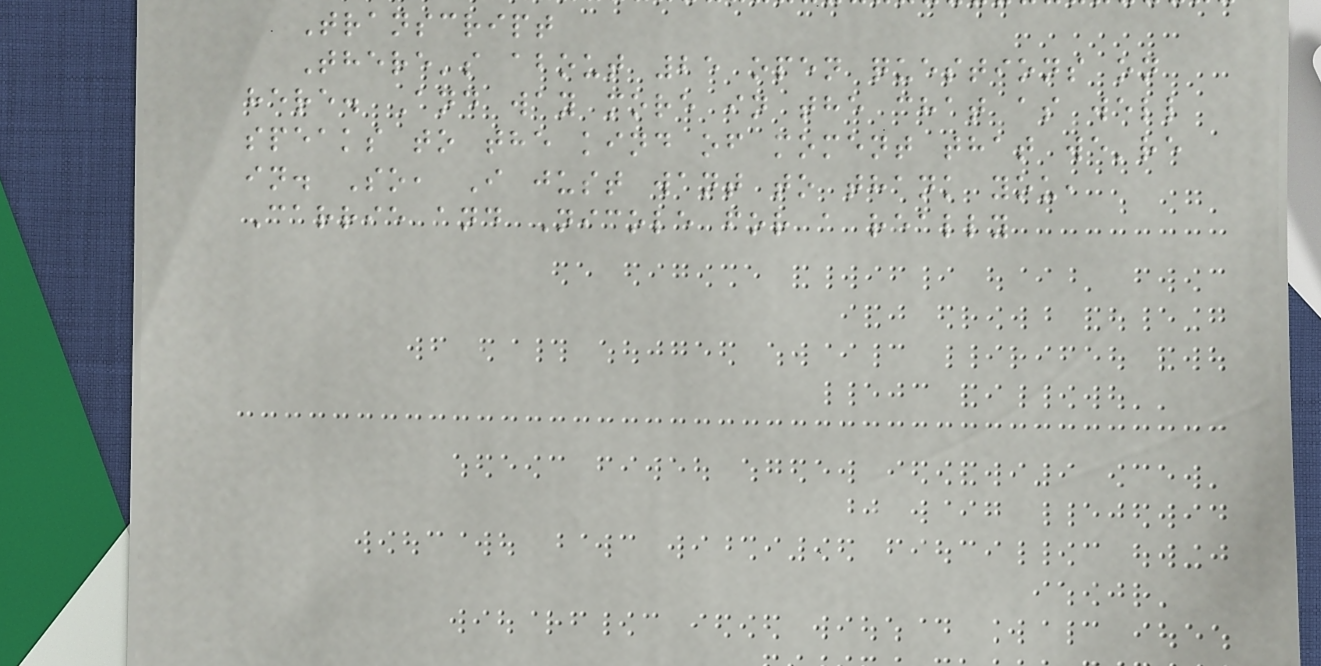Transcript
There's about 25 open questions on
here. And way more in the chat as well
speaks to the kind of moment that we're
in. So, I just want to thank you,
Carrie and Nicole for a really
